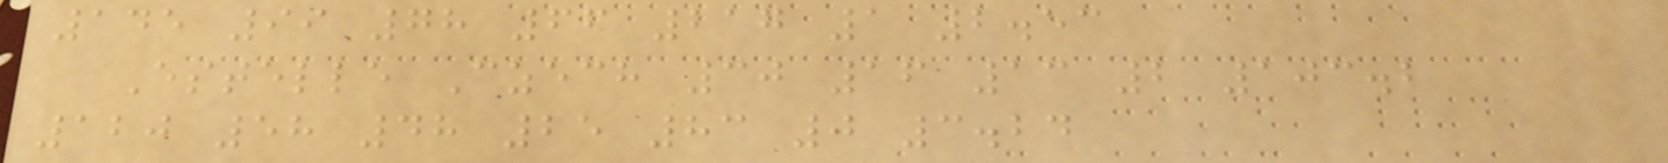145 99 78 66 217 1 2.53
Estelle Czech 30 16 13 2 103.2
120 58 48 25 83 0 3.24
